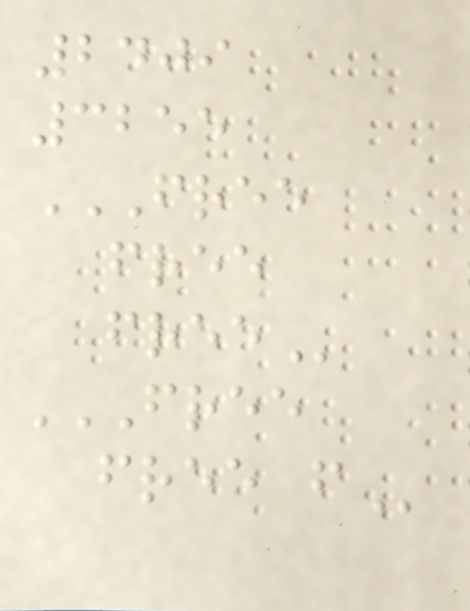2409
3255
FREE
FREE
FREE
FREE
FREE F
